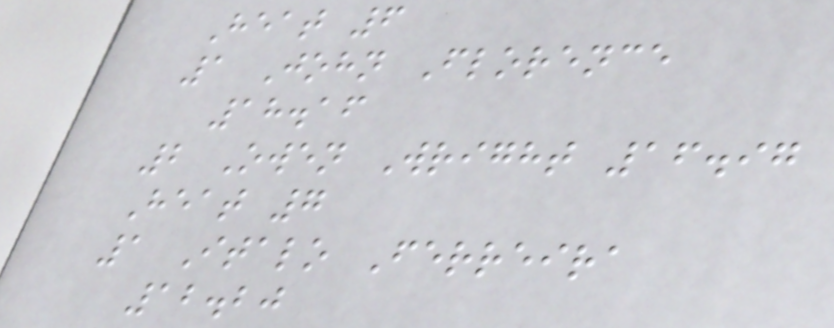Heat 6
1 John Florence
18.16
2 Owen Wright 16.97
Heat 7
1 Italo Ferreira
12.20
